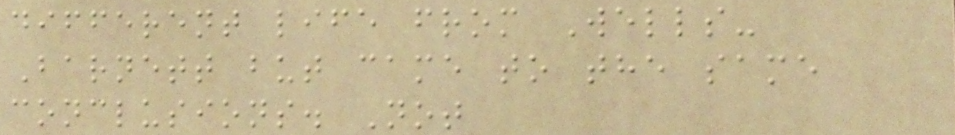different life from Wells-
Barnett but came to the same
conclusions. Not
